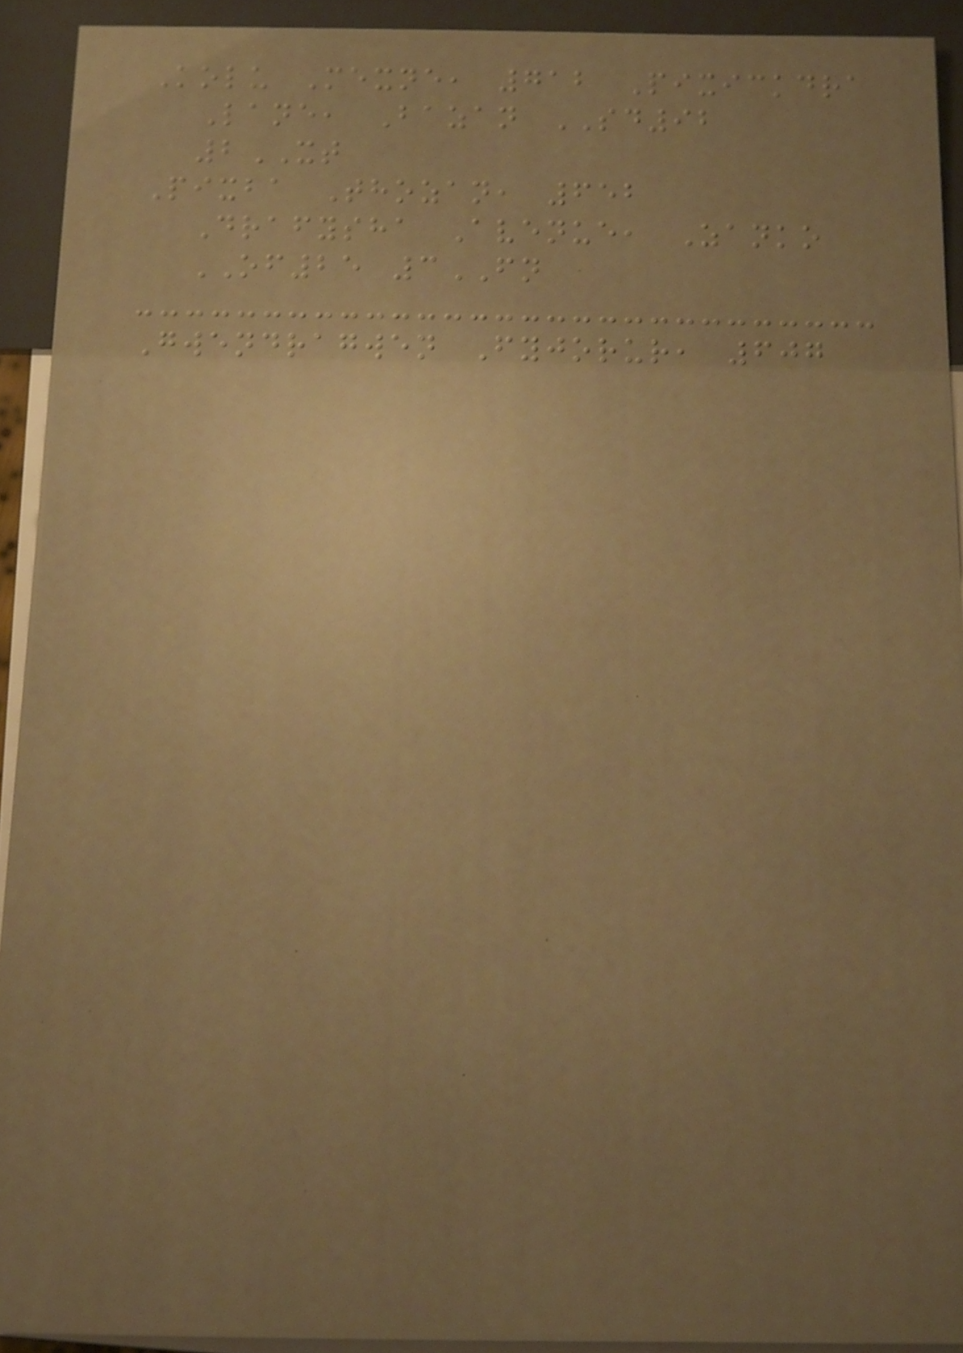Kolu Mexne, 712 Pixickdra
Lane, Bazan SD92
2XT
Pixba Thozan, 652
Drafysha Avenue, Zanko
OF25 3FN
Gwendragwen Fyjorur, 607
